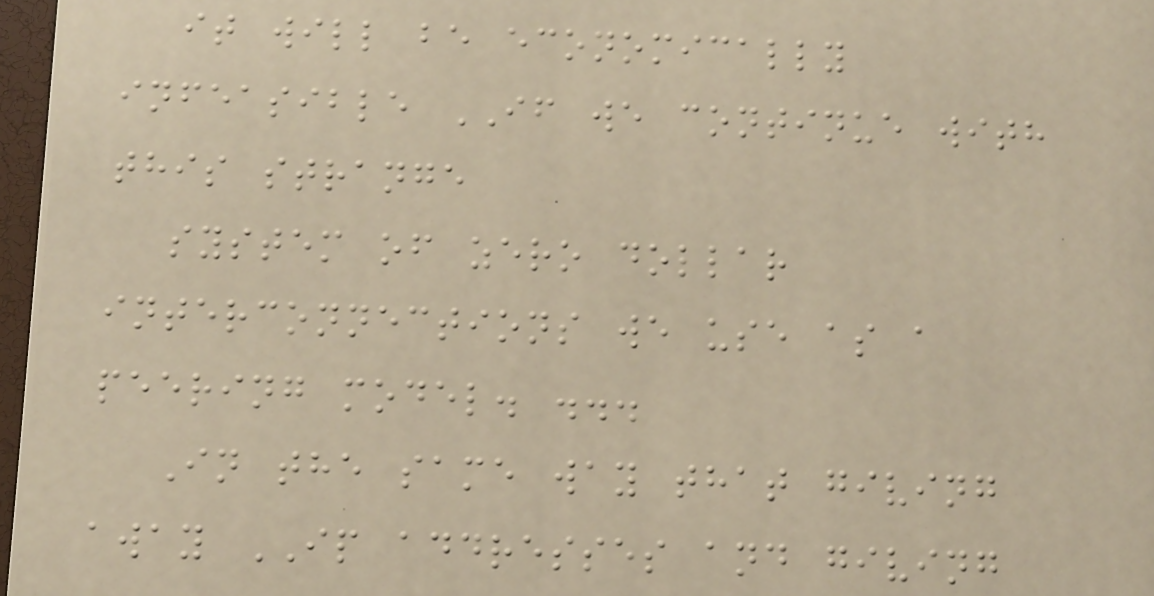it will be economically
infeasible IF we continue with
this strange
system of zero dollar
interconnections we use as a
peering model. ...
In the same way that giving
away IP addresses and giving
